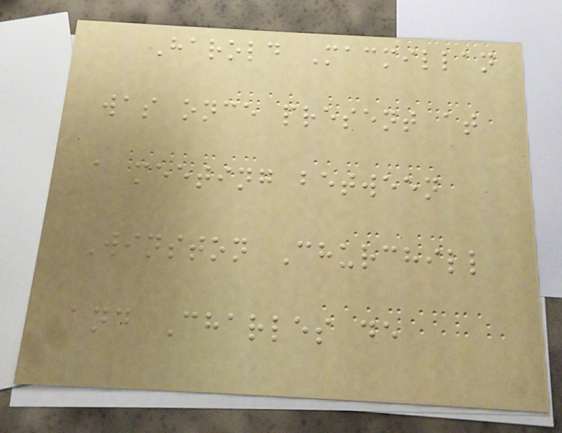Harold Macmillan
was once present at
a meeting between
Winston Churchill
and Charles de
